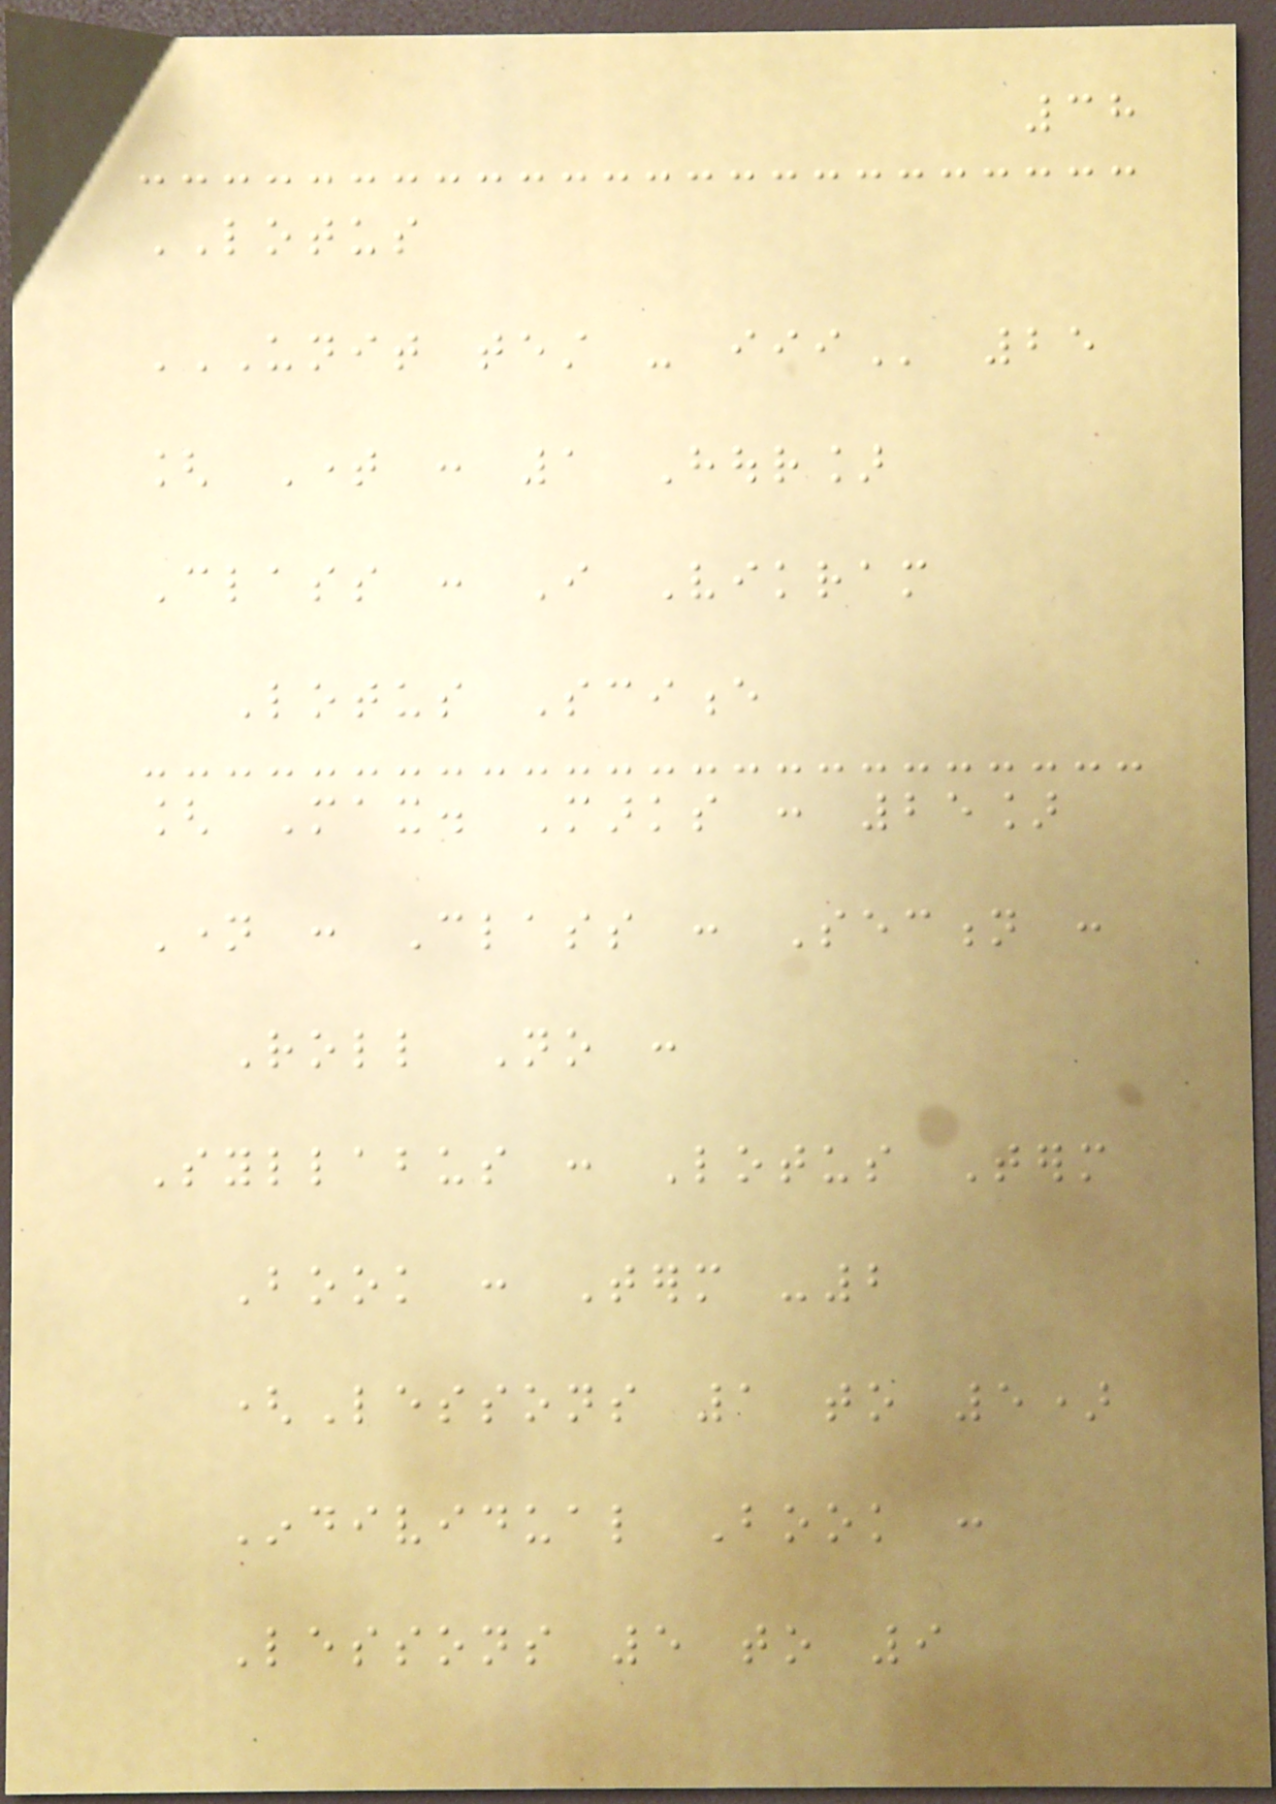38
LOTUS
UNIT TEST - III 25
[ Time : 1 Hour]
Class : I Vikram
Lotus Science
[ Max. Marks : 25]
Name : Class : Section :
Roll No :
Syllabus : Lotus Term
Book : Term -2
(Lessons 1 to 5)
Individual Book :
Lessons 5 to 9
